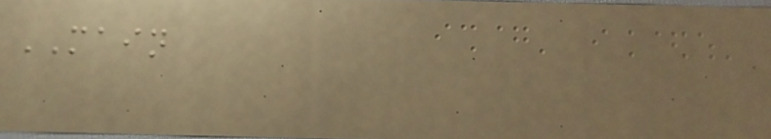MAIN
